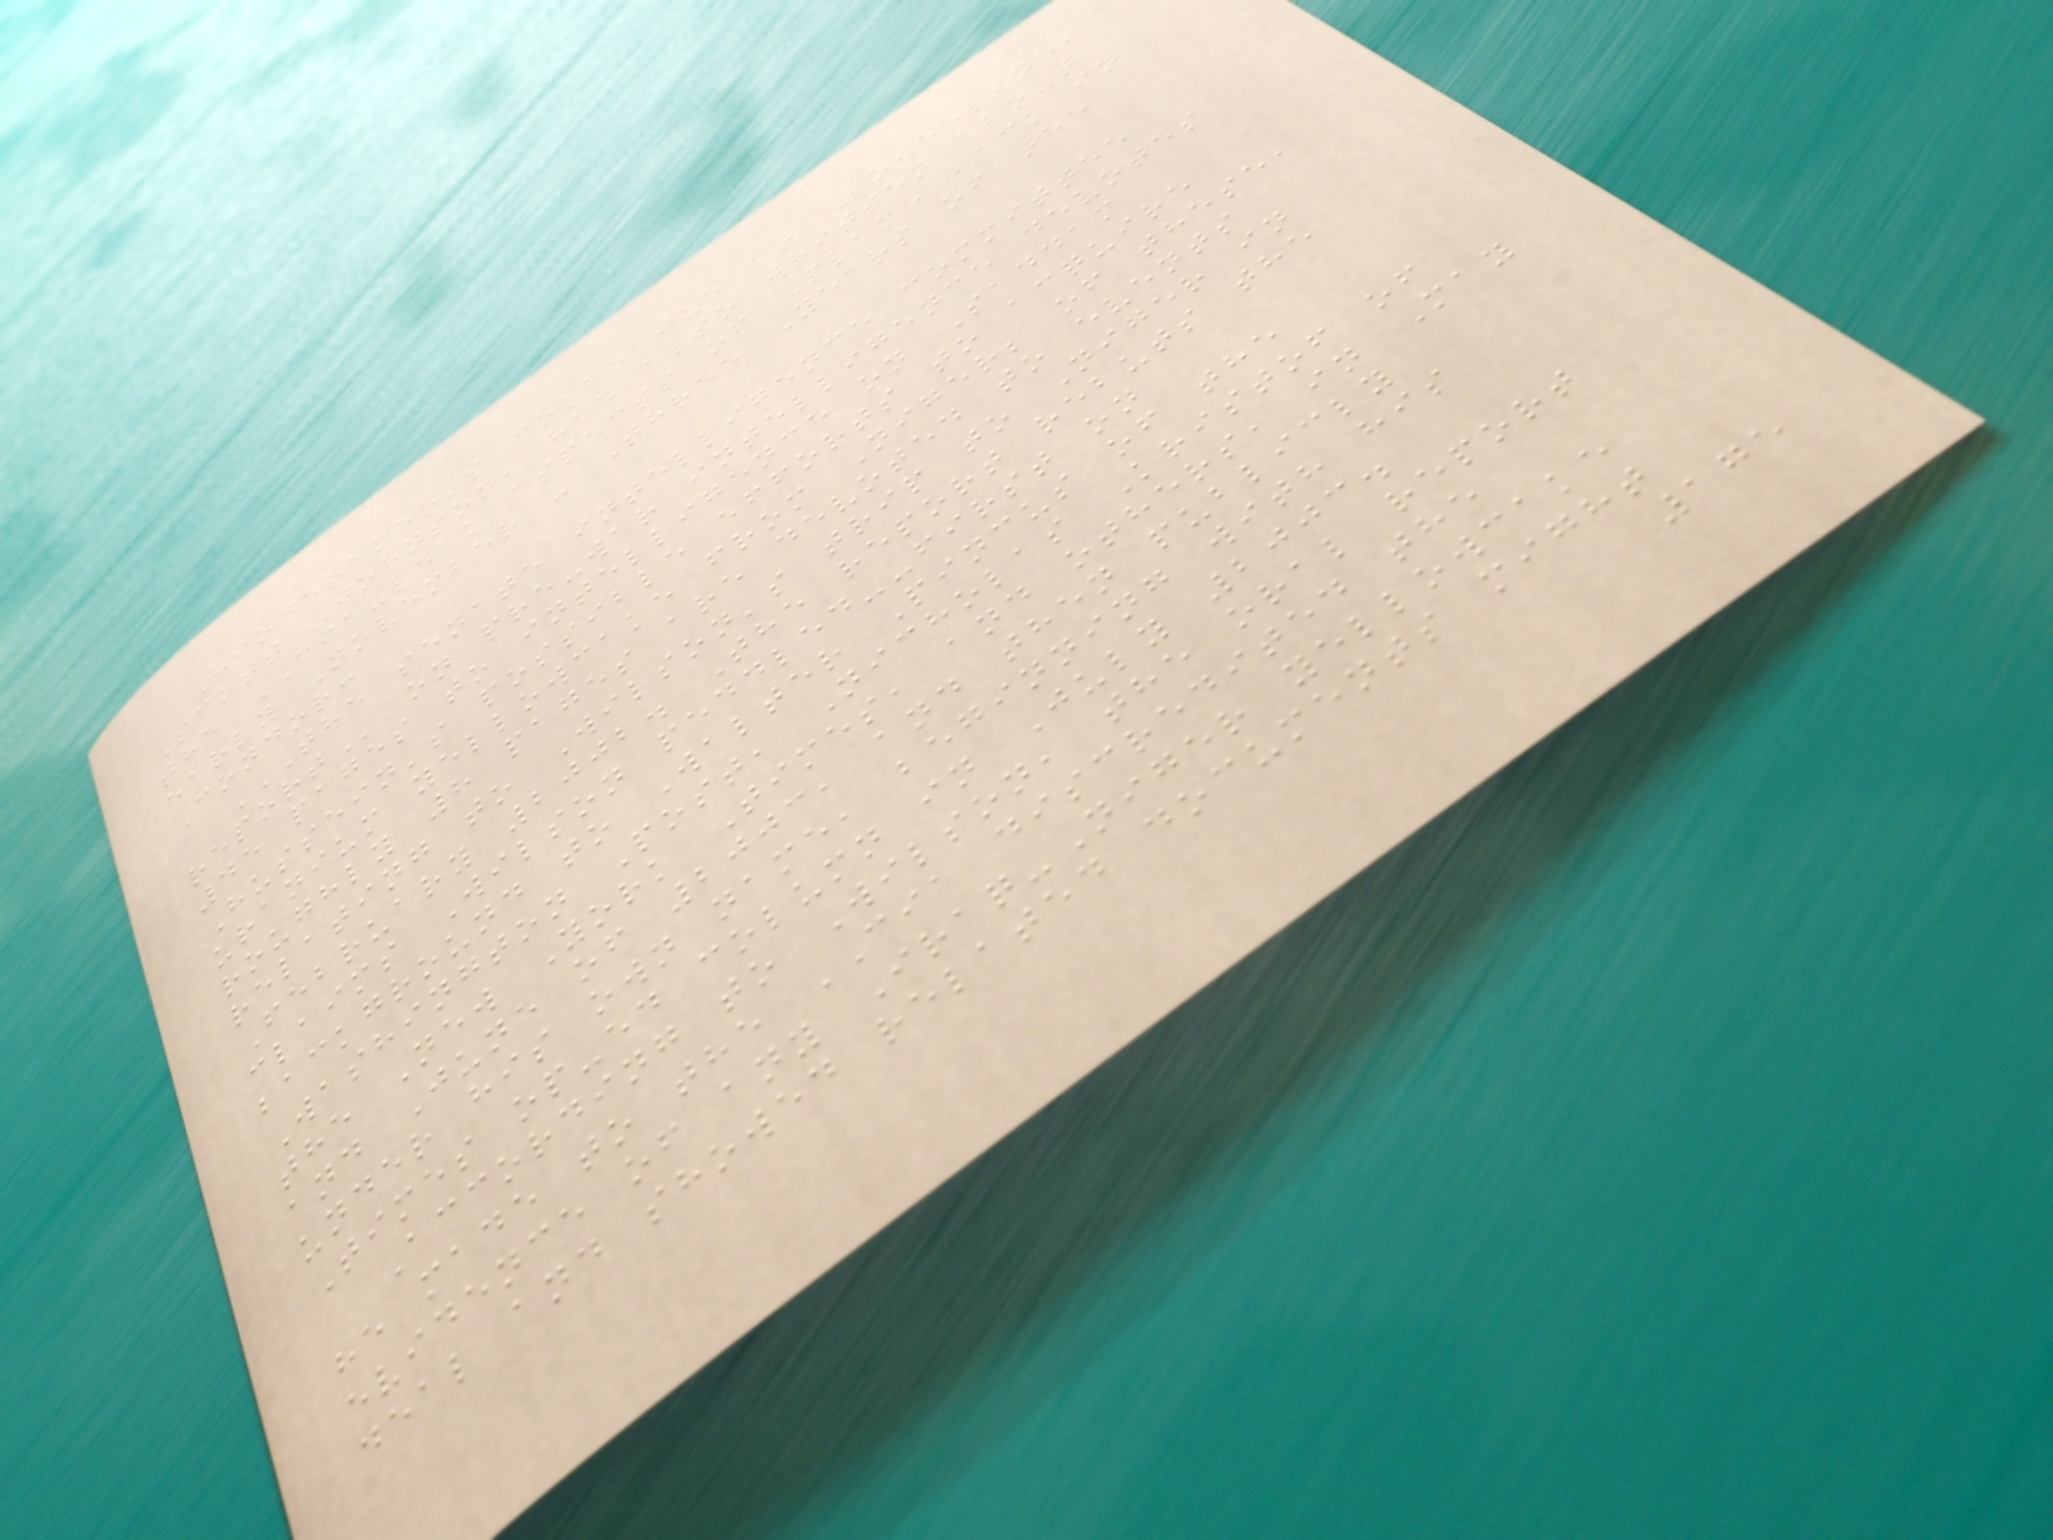Hinderaker's colleague at Powerline,
Scott Johnson, had also written about
the CIA-leak aspects of Plame back in
early November - Three Years of the
Condor:
THE SENATE INTELLIGENCE COMMITTEE
REPORT on pre-war intelligence devotes
45 pages to intelligence on Saddam
Hussein's possible efforts to acquire
uranium yellowcake from Niger; of these,
roughly 8 pages are devoted to events
relating to Wilson's trip to Niger in
February 2002. The report rebuts the
claims Wilson peddled--first on
background to Walter Pincus of the
Washington Post, Nicholas Kristof of
the New York Times, and others, in May
and June of 2003, and then publicly
under his own name, beginning with his
Times op-ed column in July 2003.
According to Wilson, the oral report
he made to the CIA discredited the
evidence of any Iraq-Niger yellowcake
deal and showed related documents might
175
